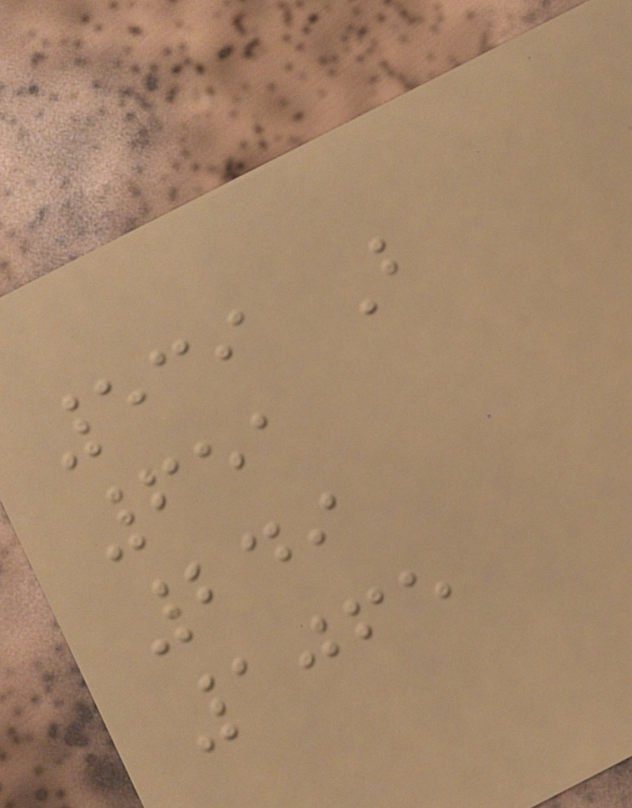539 B
651
249
1065
